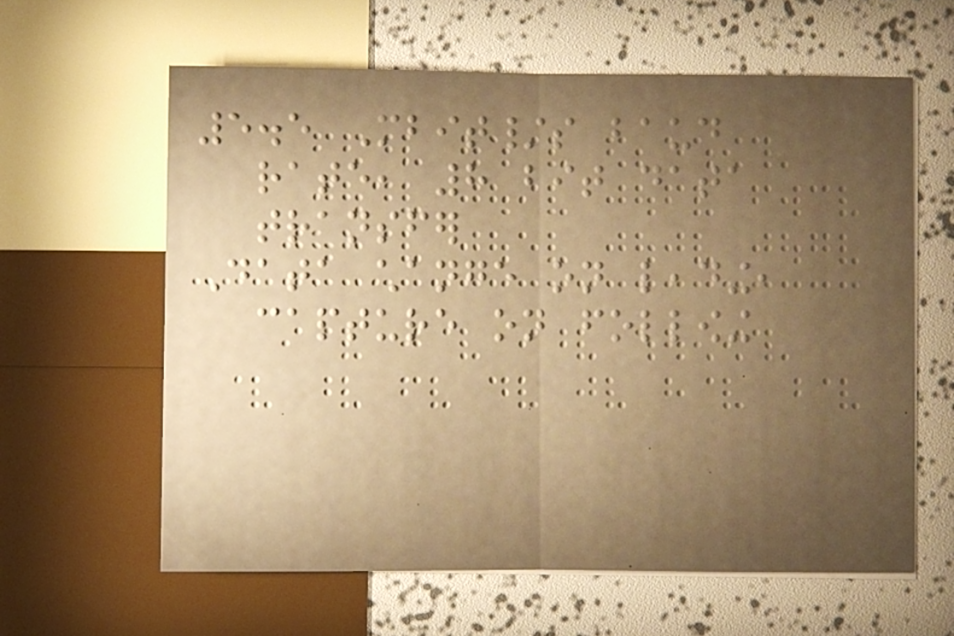5.5 Mbit/s baud
rate, 8 bit data
transfer
Data change on leading,
capture on following
